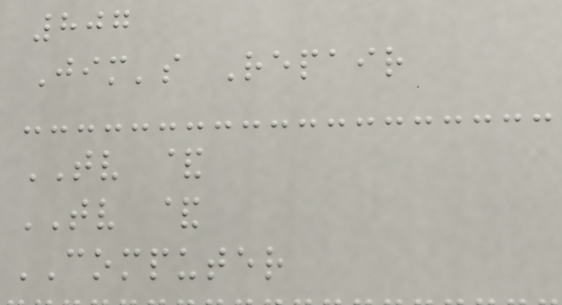807
Jim's Repair
TV &
TV &
COMPUTER
